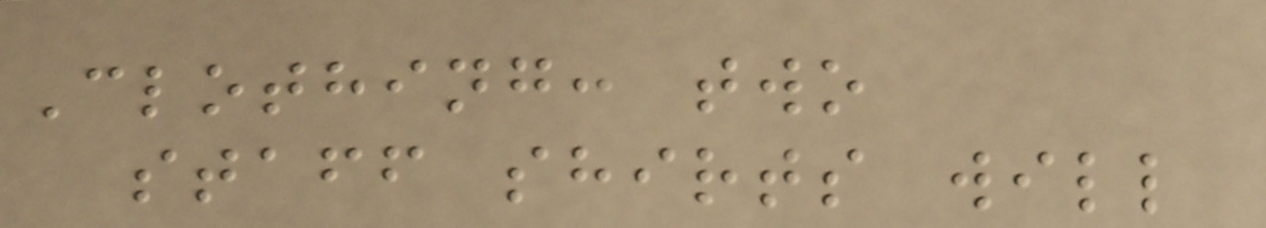Clothing: two
staff shirts will
